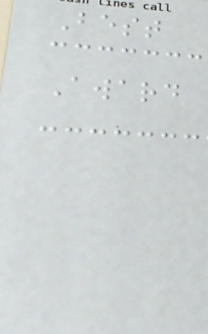Best
Award
